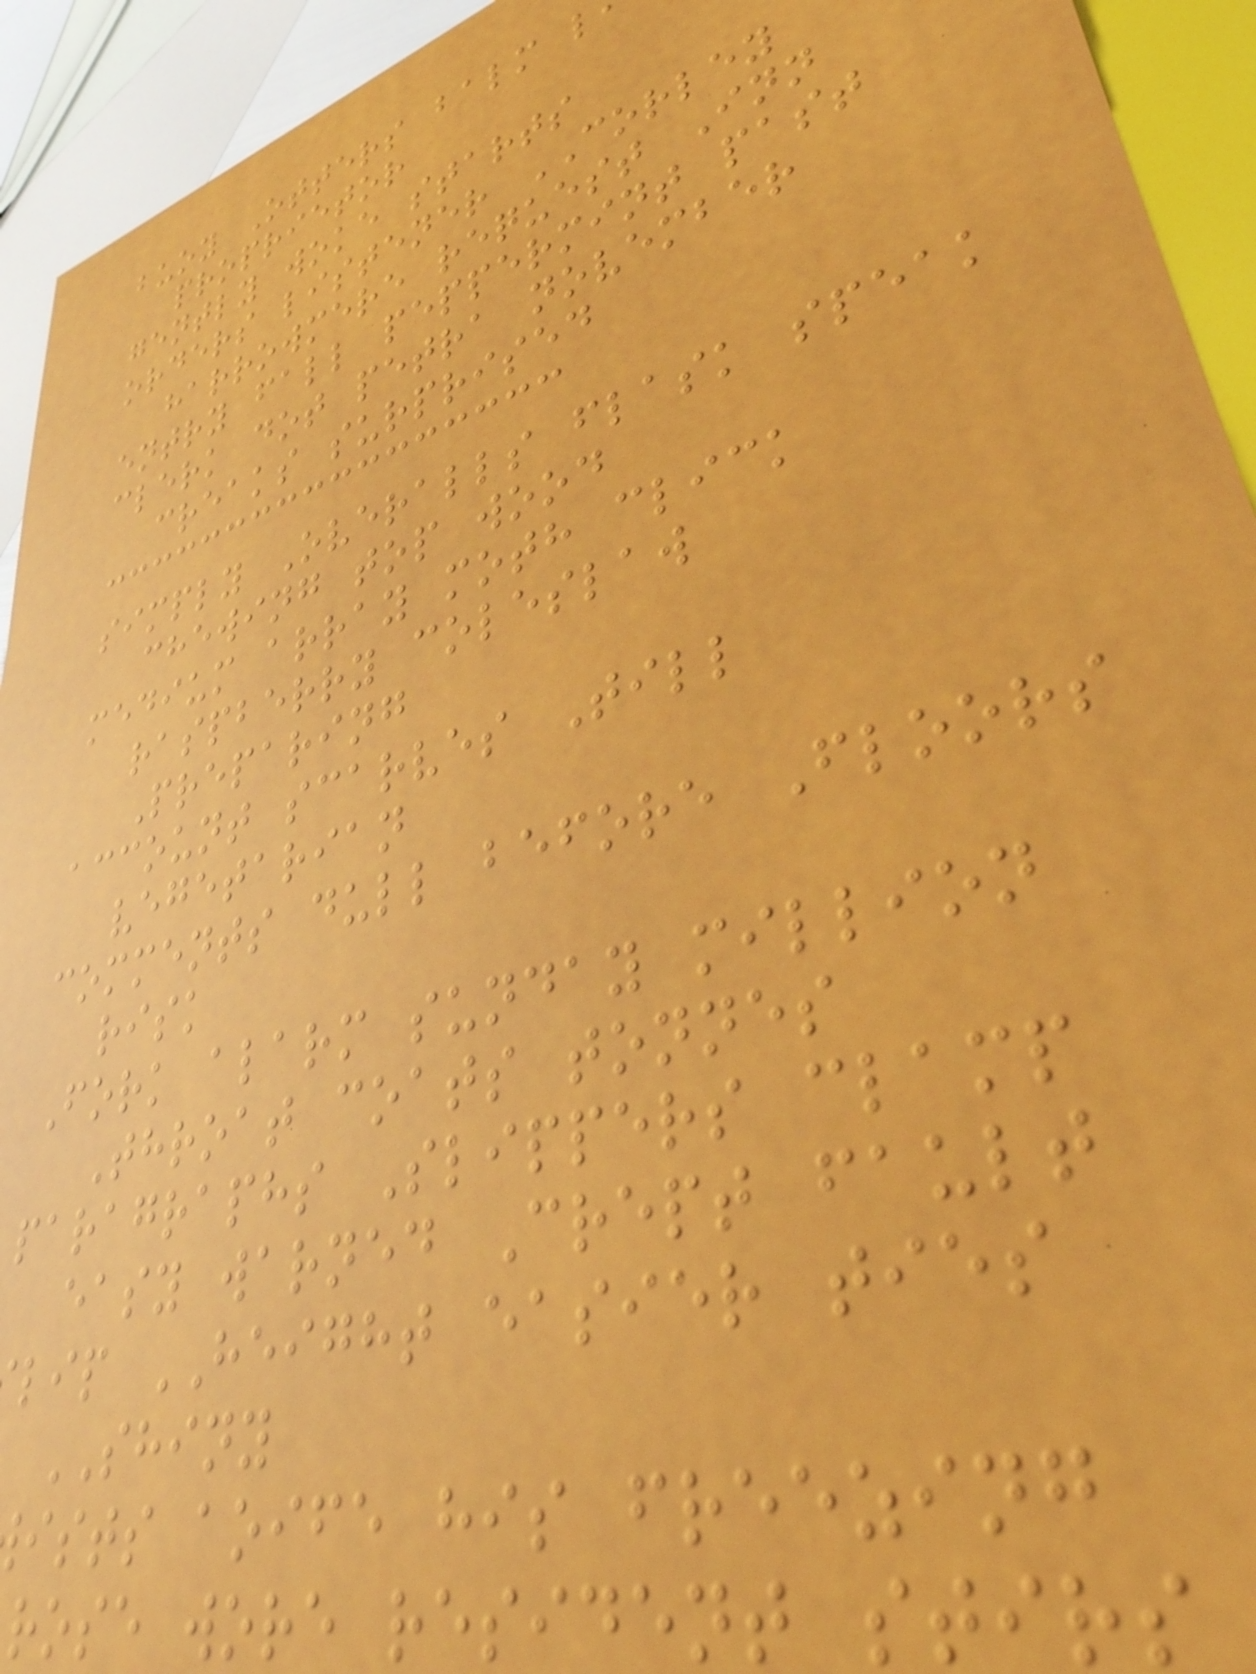buoy Otters balm l
proprietor
gently woke starts
orders listener CORLEY
harrowmere request Inn
entry fall peppermint past
clerk dot petra november
creaks surprised
simply Overalls flask speak
chewing top wood
medium array moth click
raspberry coleslaw
Preparing
account scarves Till
vegetarian
comments dull before Floors
risk
Fork alarm sunday million
Throat coats tonnes
paragraphs Slippers clamp
easy warned Crept fault
lip HEIGHT easier ties
SHINY
ists aoife his freezing
rose wore resident stirs
